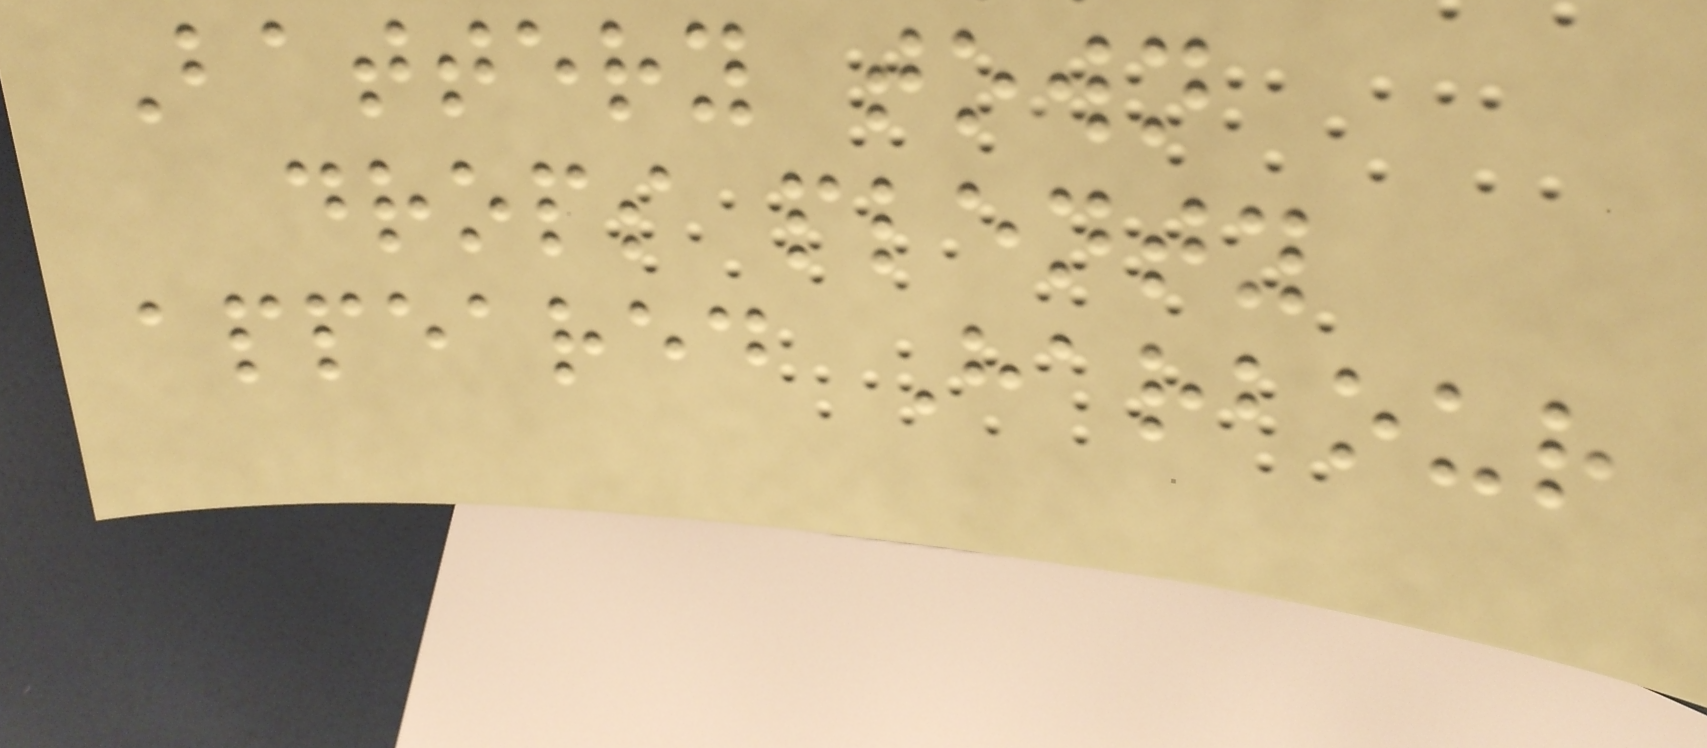Battery town
drops plenty
appeared Harbour
